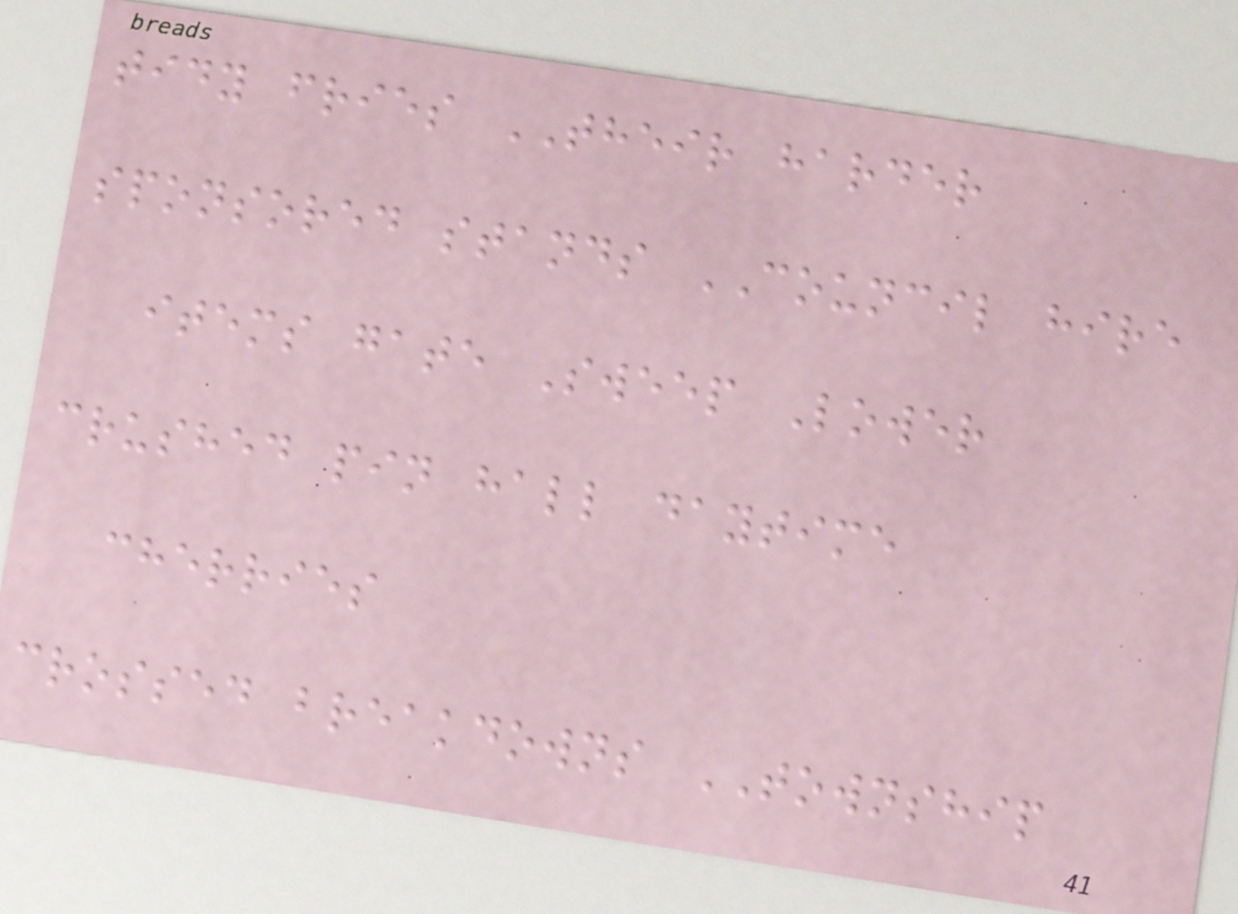tidy fries THEIR harder
sponsored stands COUNCIL hire
items gate Sweep Lower
crushed pin hall daytime
cherries
crossed breakdowns TOWNSHIP
